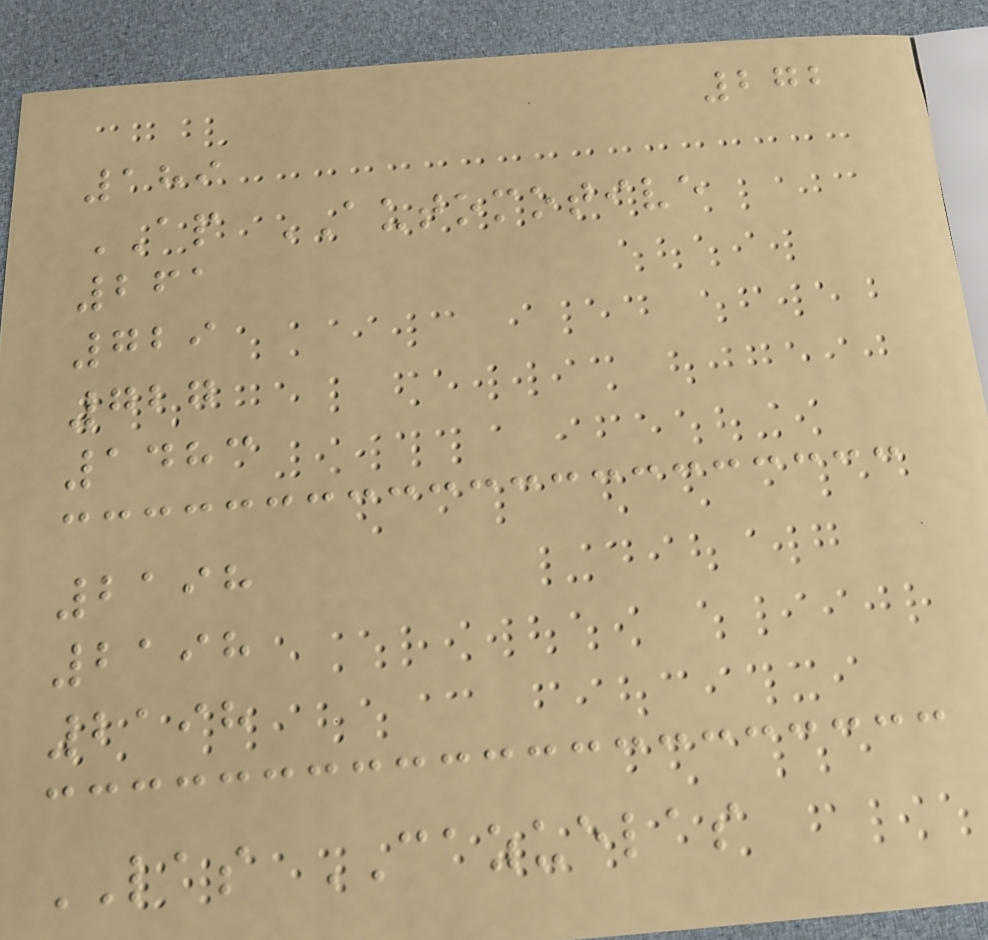272
189
AP AUTOMOTIVE
261
729
727
1483
2198
2198
2198
LAS CAZUELAS
